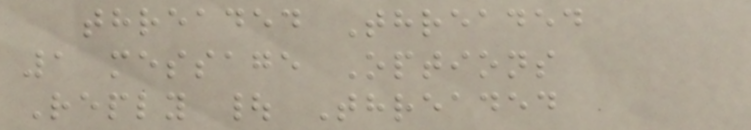threaded Threaded
1 message Options
Reply | Threaded
